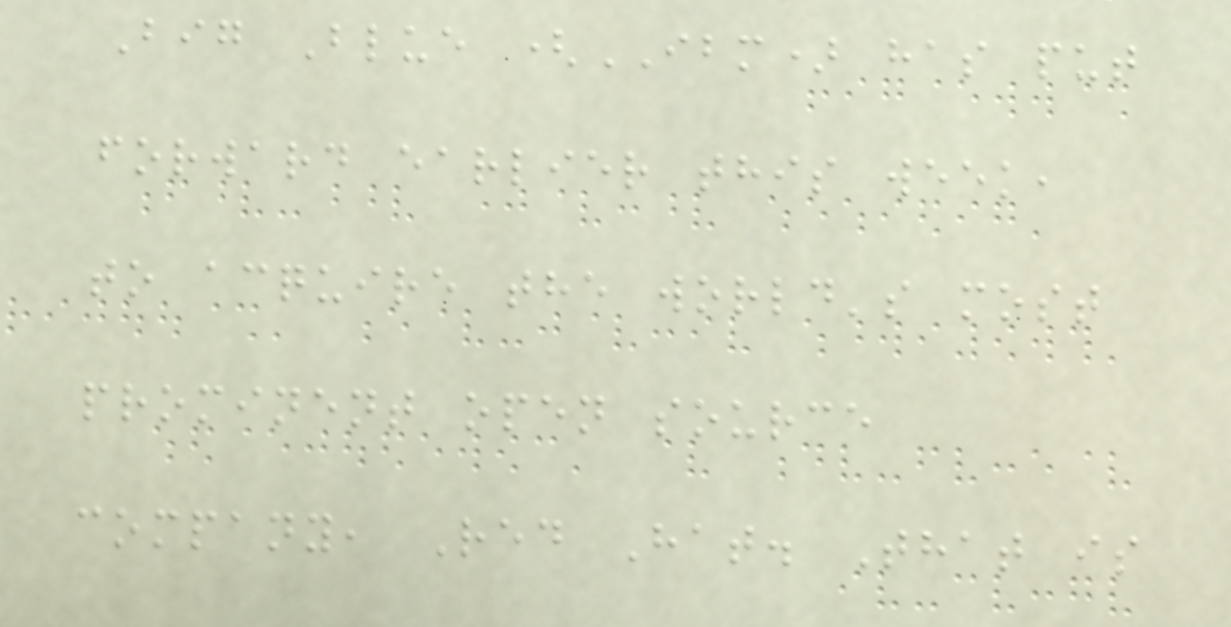Big Blue (IBM) has put
forward earlier this week,
to acquire the world's most
prominent open source
company, Red Hat. That is
